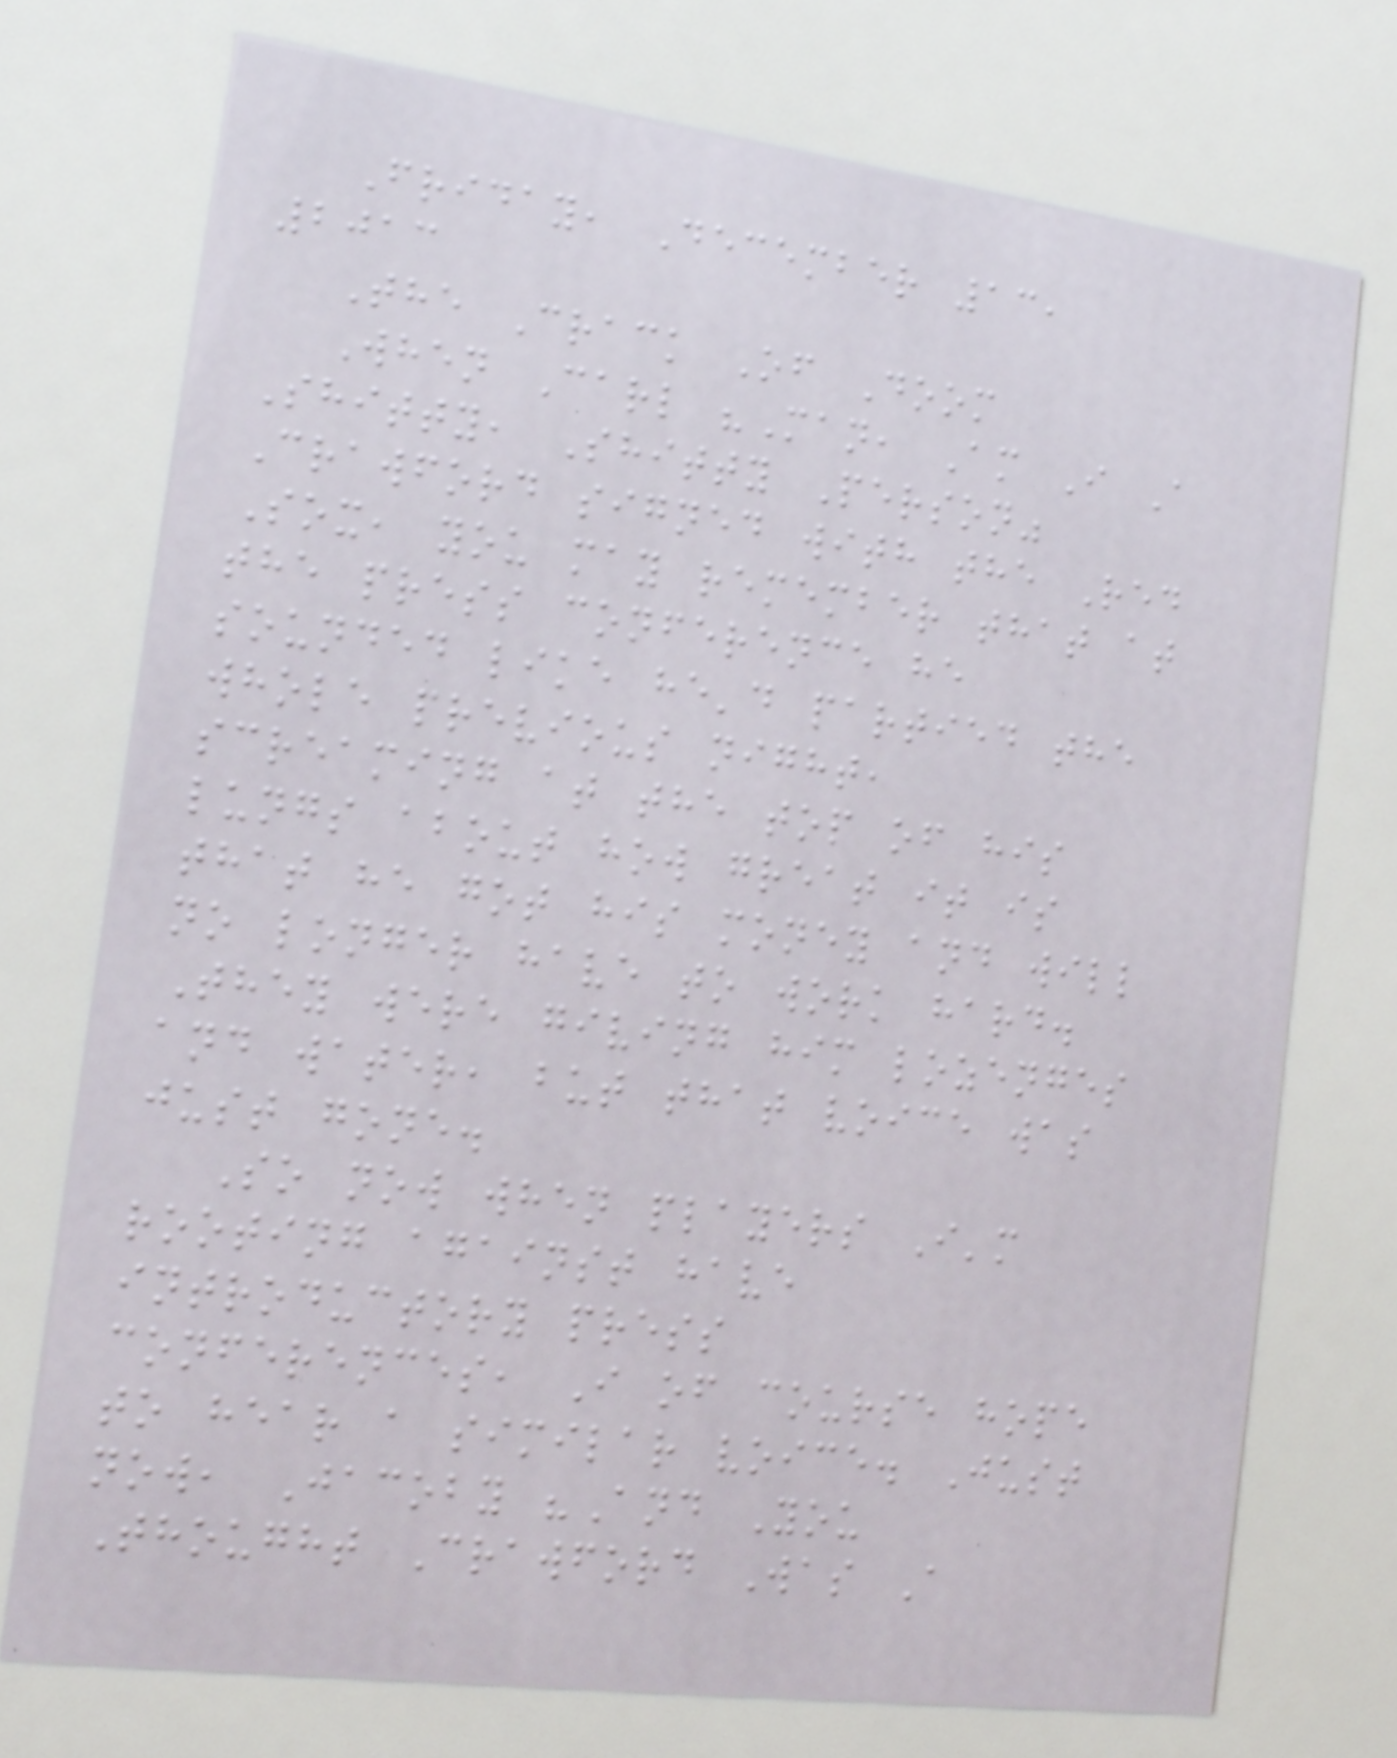Friday, December 13,
2013
The Crack Of Doom
When Carl "Man, Am I A
Shitty, Shitty Person"
Crawford signed with the Red
Sox, you may remember that at
the press conference he
sounded like he'd partied the
whole previous night,
screaming at the top of his
lungs about how great it is
that he got his money and will
no longer have to work hard.
They were giving him lozenges
and water, but that voice was
just gone.
So now when players I'm
rooting against have
introductory press
conferences, I of course hope
to hear a similar voice. Just
now, Jacoby "And You
Thought Crawford Was A
